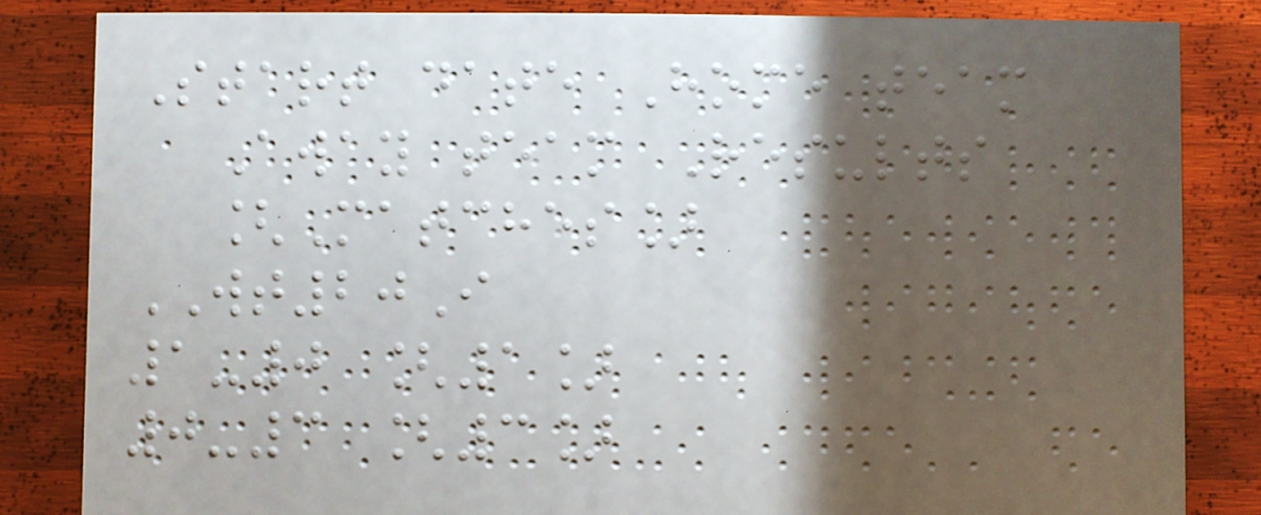Start date Home team
Away team Results
[Matches]
WT20I
1-0 [1]
0-3 [3]
